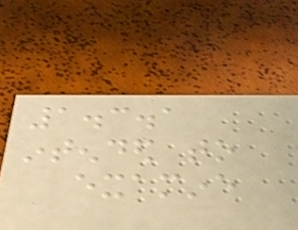1.3.1
intended to
examine
